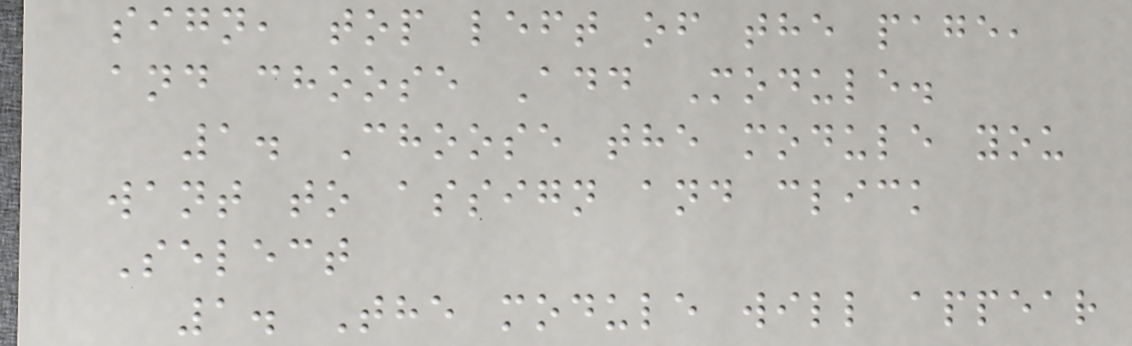sign, top left of the page,
and choose Add Module.
1. Choose the module you
want to assign and click
Select
1. The module will appear
